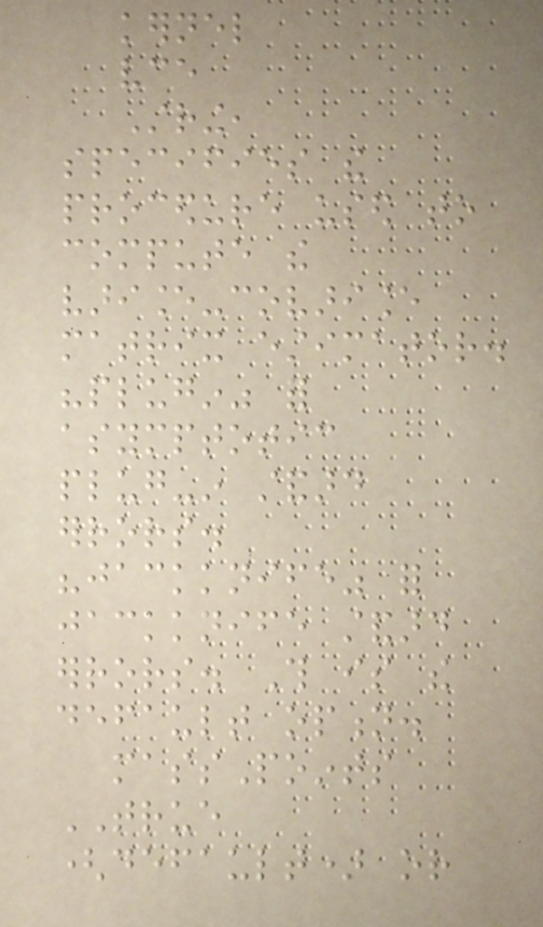kernel
vce
String,
specifies the
procedure used to
compute the
variance-covariance
matrix estimator.
"plugin" for
asymptotic
plug-in standard
errors.
"jackknife" for
jackknife standard
errors. This is the
default option.
massPoints
TRUE
(default) or
